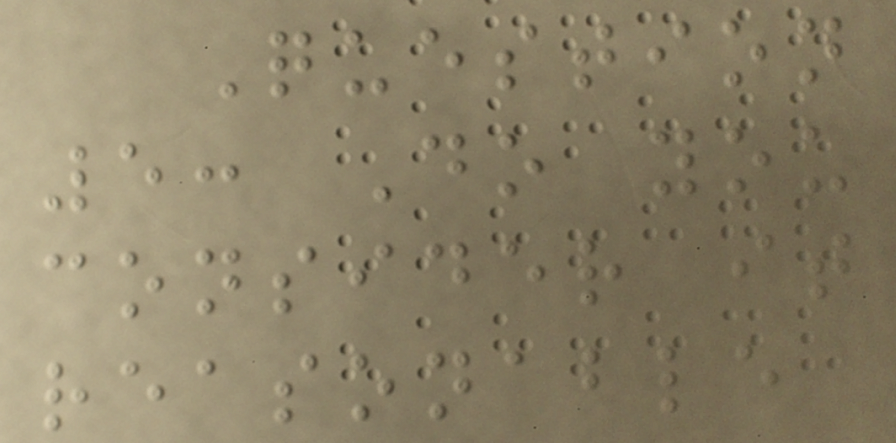Question
5: Do you
consider it
reasonable
